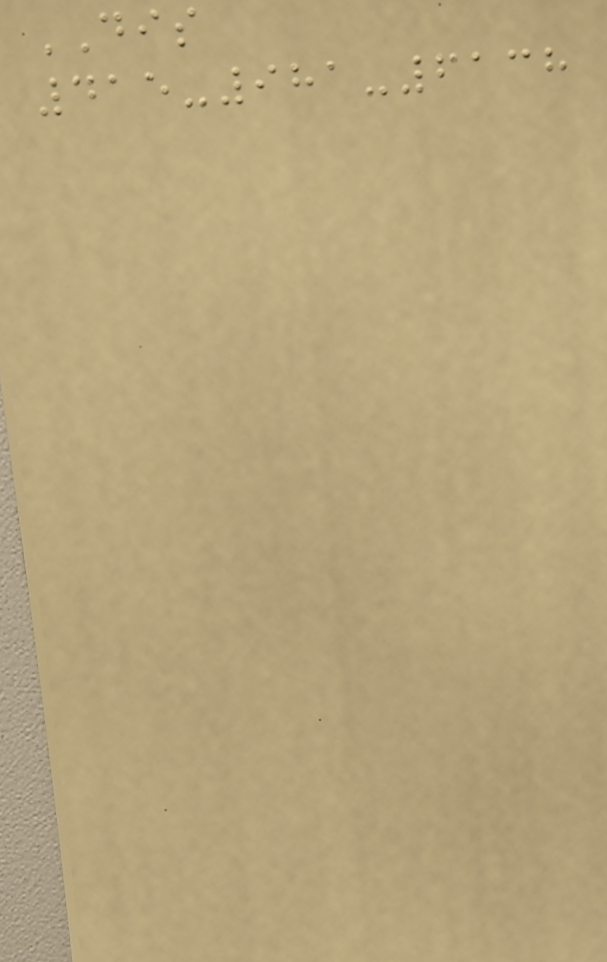DIS
415-981-6138
